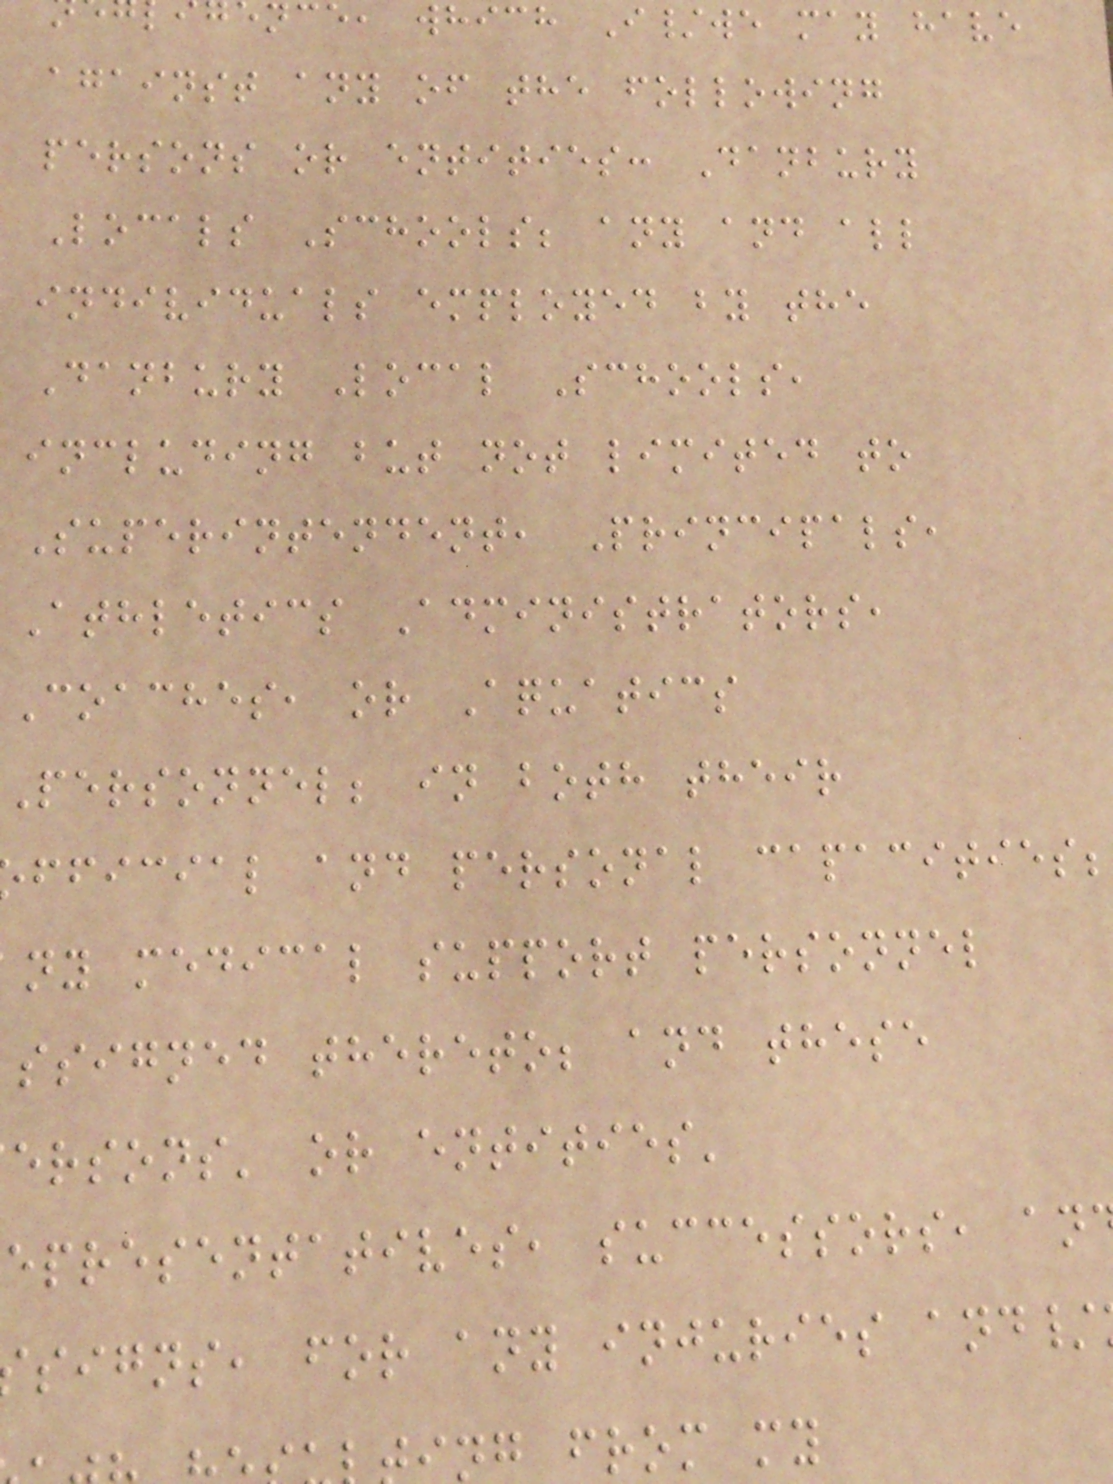nce, which I/we may have
against any of the following
persons or entities: Danbury
Locals Schools; any and all
individuals employed by the
Danbury Local Schools,
including but not limited to
Superintendent, Principals,
Athletics Administrators,
Coaches, or Aquatics
Personnel; in both their
fficial and personal capacities;
ny medical support personnel
ssigned thereto; and these
ersons' or entities'
epresentatives, successors, an
signs, for any injuries and/
ng from my
